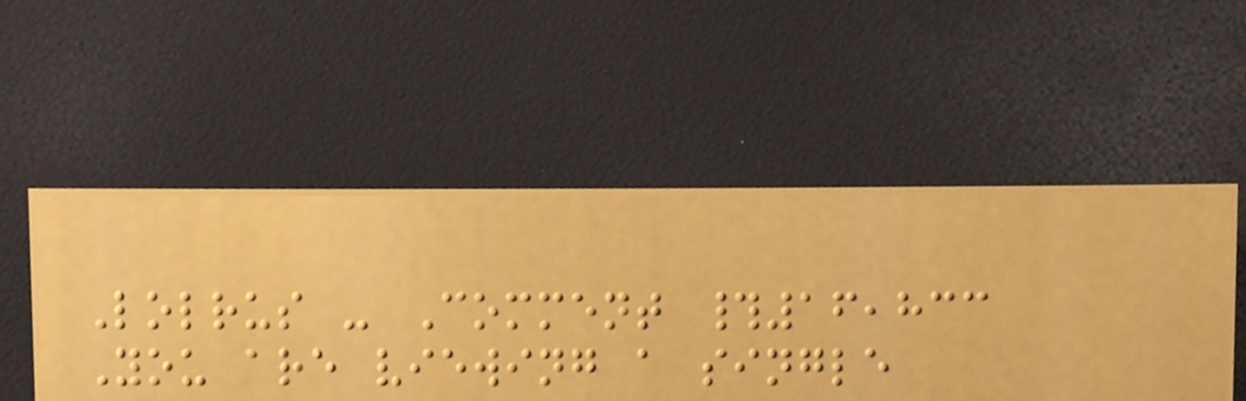Lolrus - Comment #16,833
You are viewing a single
